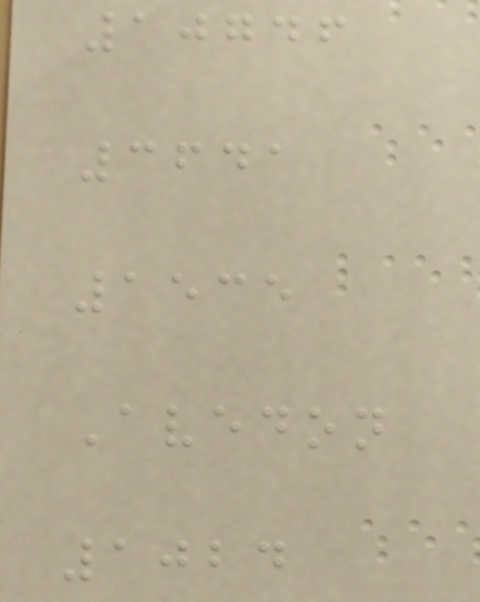10746
3641
1535
Avedon
1024
